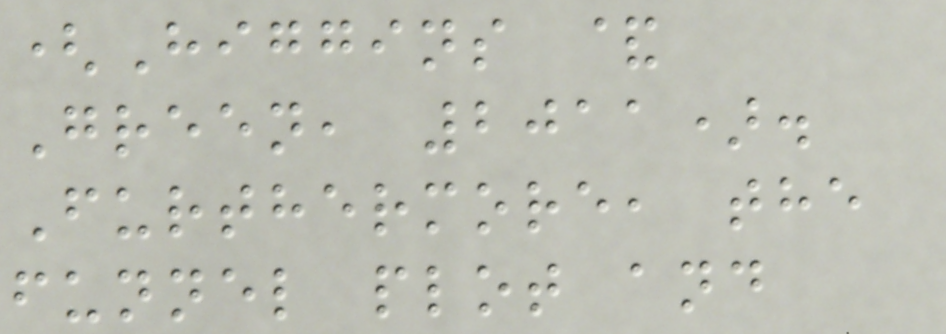(Higgins &
Green, 2011).
Furthermore, the
funnel plot and
